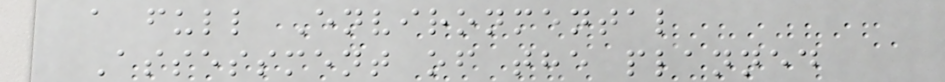a full Environmental
Assessment of the planned
